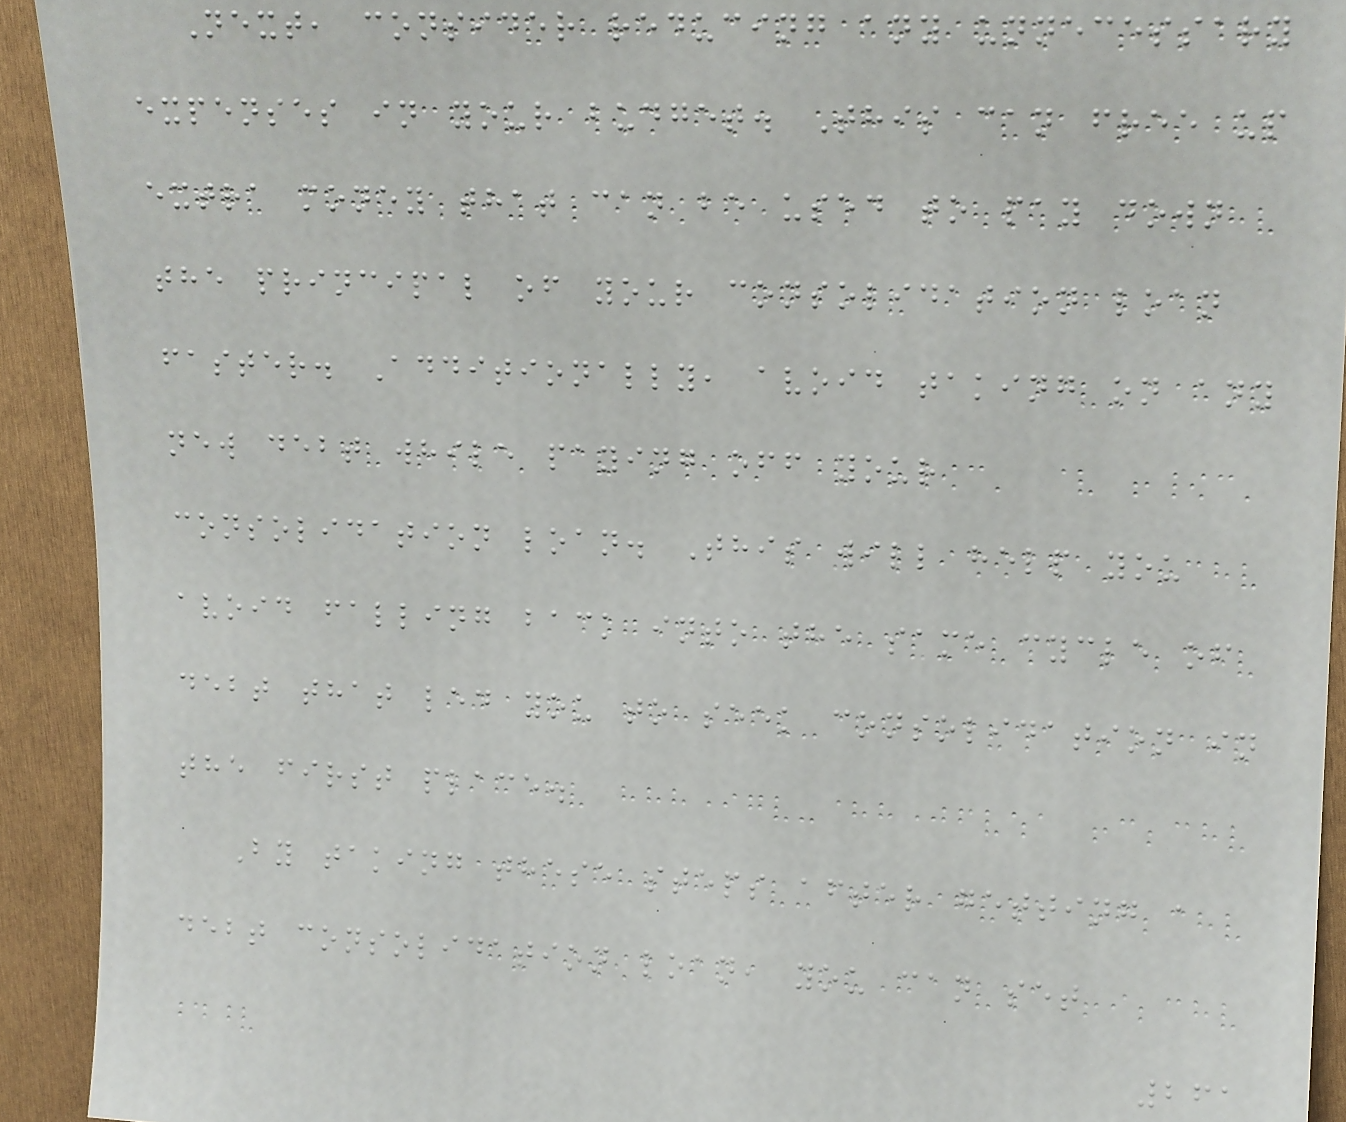Next, consider reducing any unnecessary
expenses in your budget. This can free up
extra money that can be used to pay down
the principal of your consolidation loan
faster. Additionally, avoid taking on any
new debt while paying off your
consolidation loan. This will help you
avoid falling back into the same cycle of
debt that led you to seek consolidation in
the first place.
By taking these steps after getting a
debt consolidation loan, you can set
261
